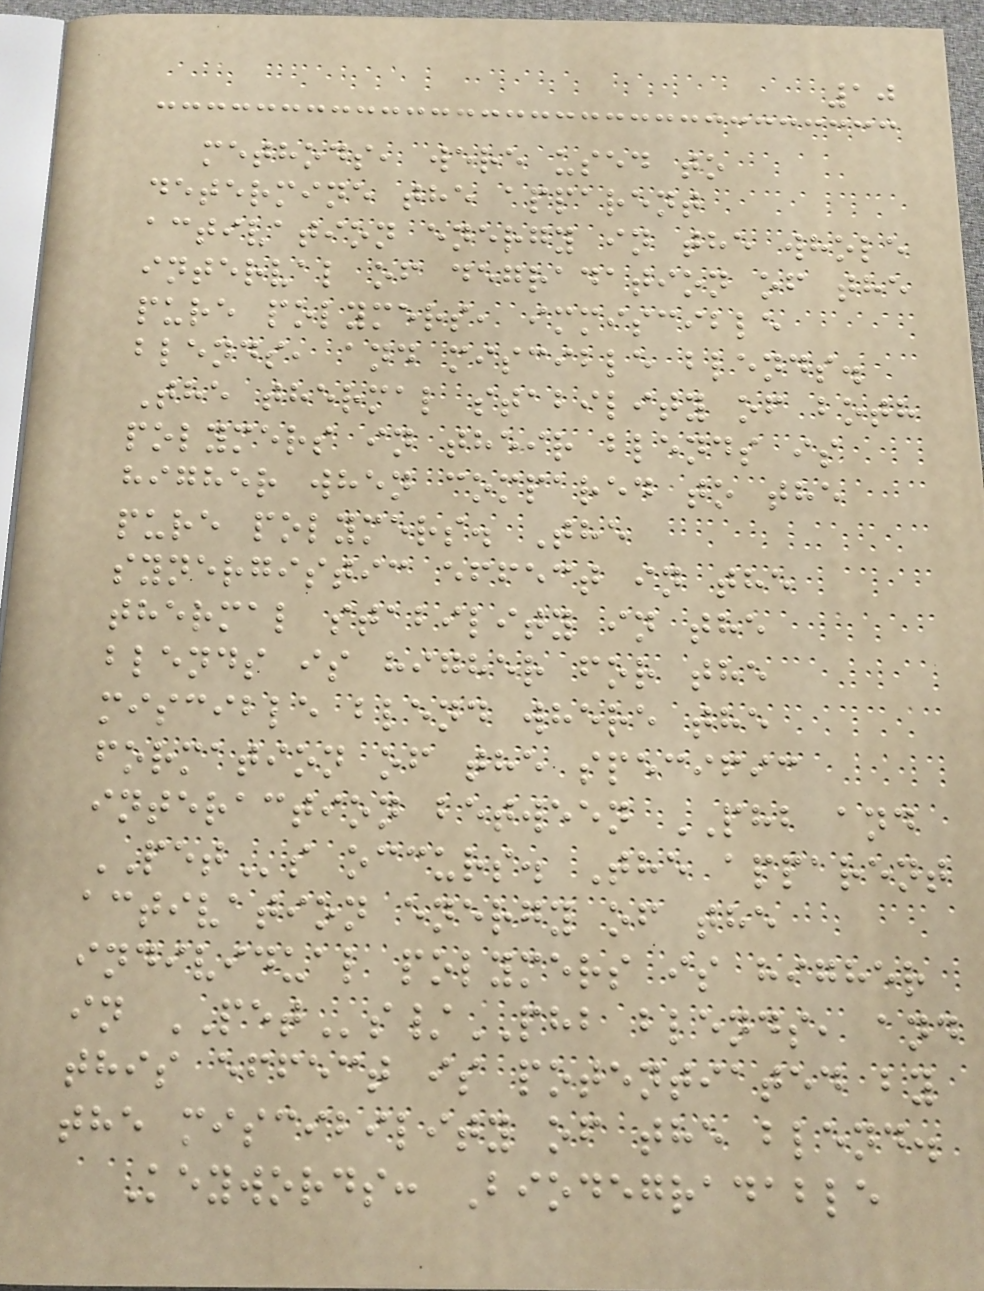10
methods, were used to
determine the apparent
activation energy in the whole
interval of degradation of the
pure polymers, immiscible
blends, and miscible blends.
The thermal stability of both
polymers in their blends is
higher when compared to the
pure polymers. The
synergistic effect in the
thermal stability in the
blends is higher for the
miscible blend where the
formation of the specific
interaction between PHB and
PETs occurs. The apparent
activation energy of the
individual polymers is higher
in PETs/PHB blends, and
this effect is potentiated by
the miscibility of the blend.
Keywords: Biodegradable
